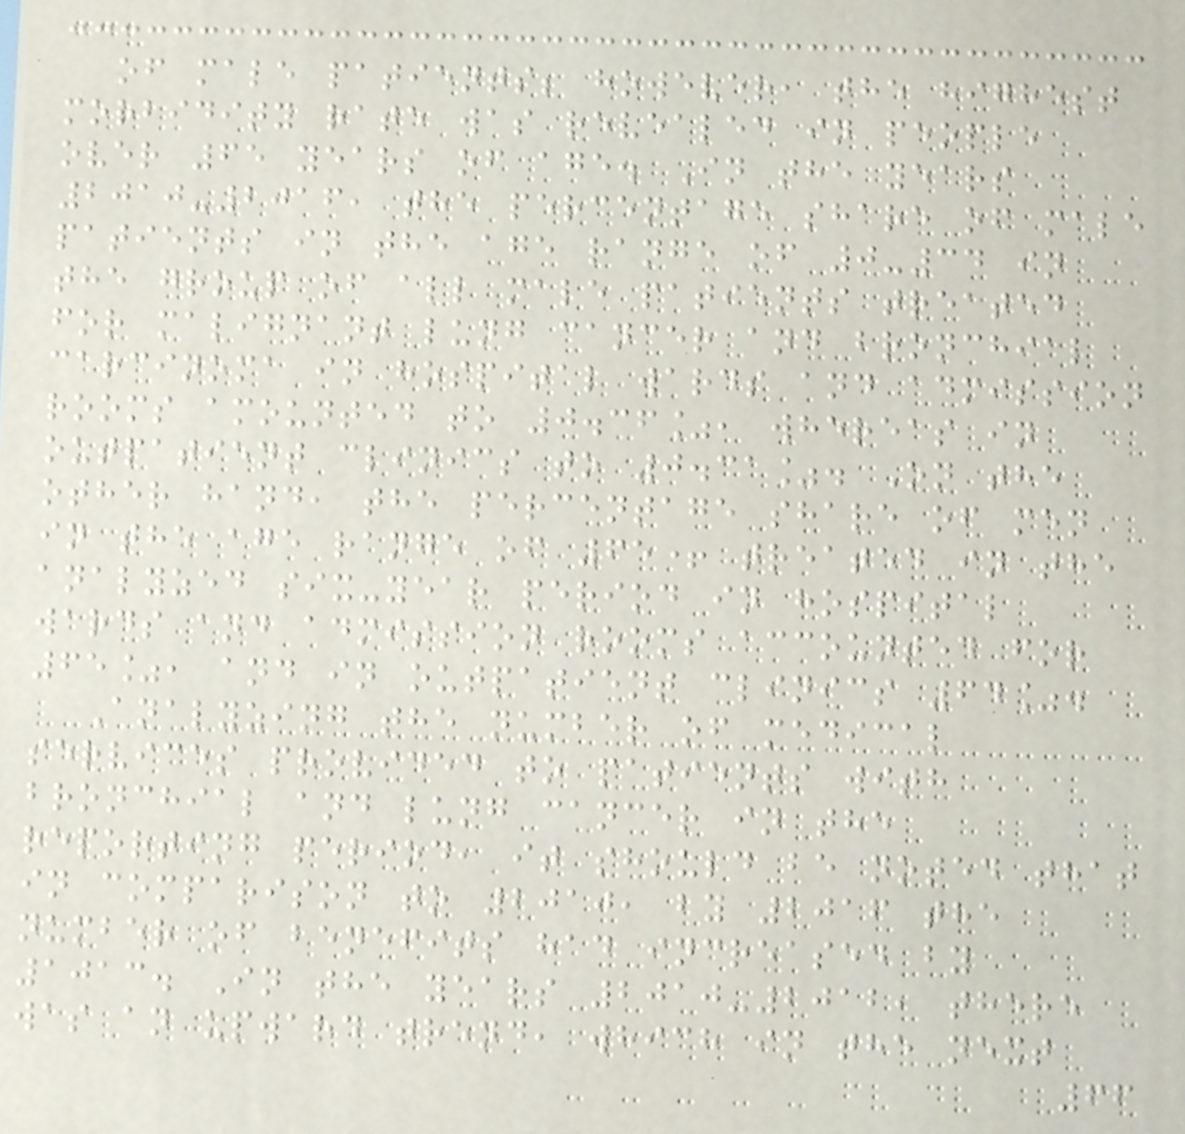of male patients; however, the highest
morbidity rate was revealed in people
over 65 years of age. In the years
2010-2016, the percentage share of male
patients in the age range of 0-34 in
the group of all male patients treated
for malignant lung cancer and bronchial
carcinoma in hospital wards and admission
rooms amounted to 0.36%, whereas in
outpatient clinics to 0.31%. On the
other hand, the percentage share of men
in the age range of 65+ treated in the
analyzed six-year period in hospital
wards and admission rooms accounted for
65%, and in outpatient clinics 64%.
Analyzing the number of medical
services provided to patients with
bronchial and lung cancer in the
reporting period, it should be noted that
in comparison to 2010, by 2016 the
number of benefits had increased by
1013. In the years 2010-2012, there
was an upward trend, which in the next
66
